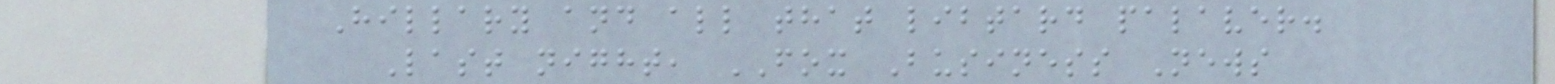Hillary and all that libtard palaver.
Last night, FOX Business News
